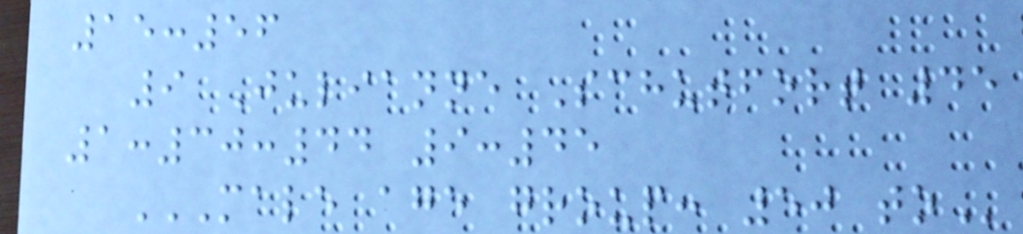15:56
9 Julianne Schutfort 45
1:30:44 9:45
MALE AGE GROUP: 50 TO
